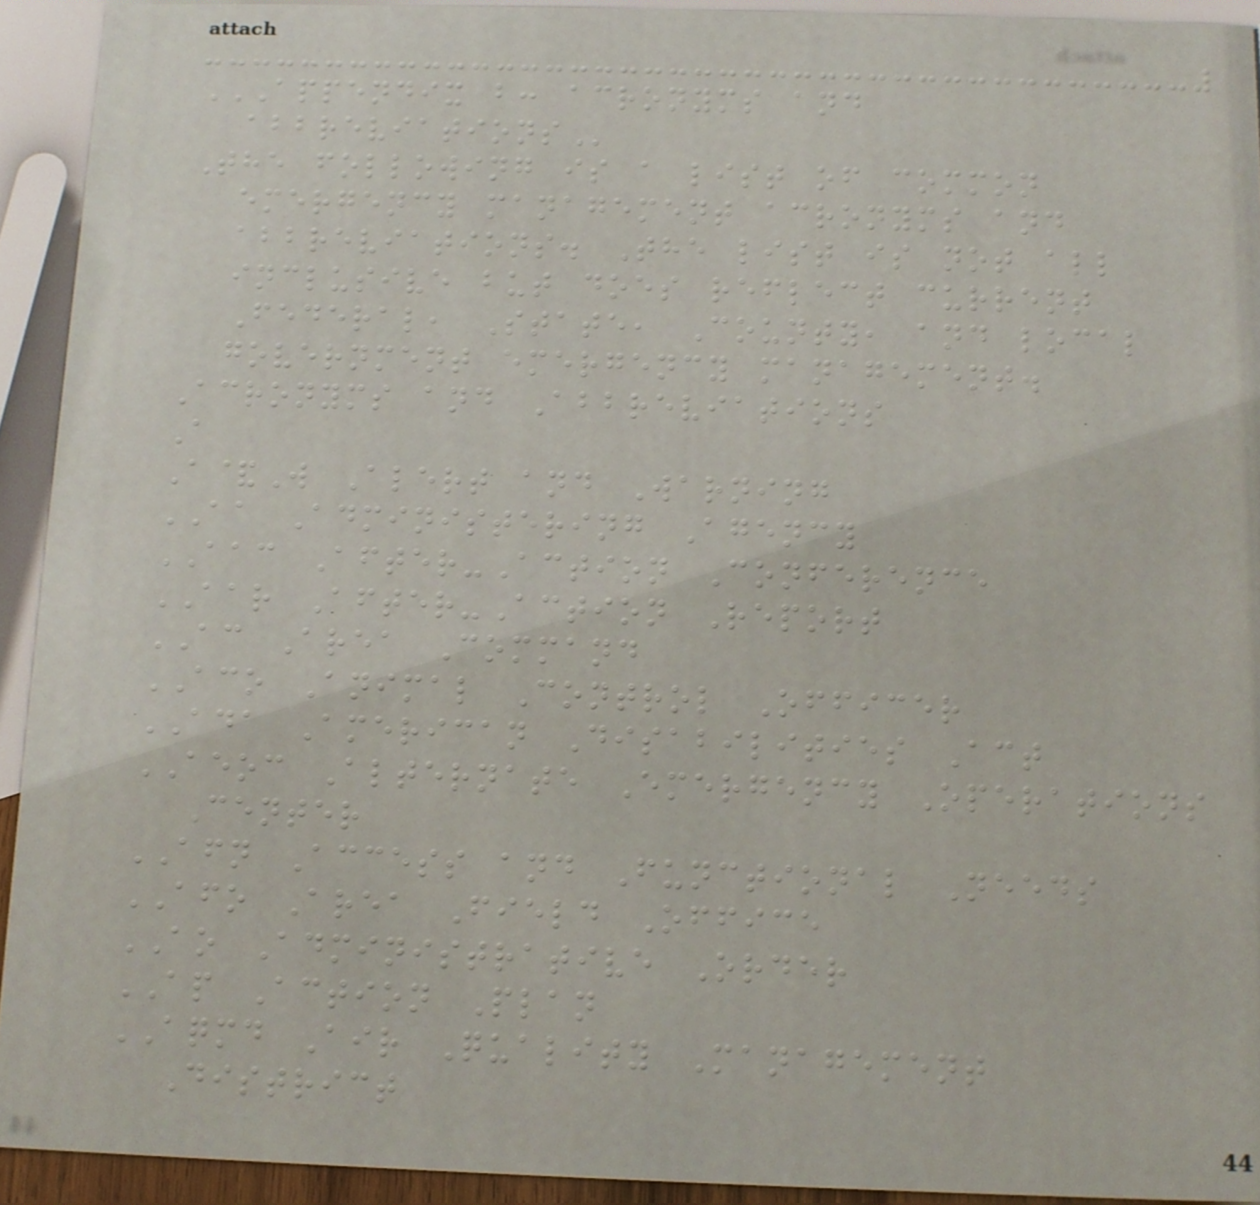APPENDIX B: ACRONYMS AND
ABBREVIATIONS
The following is a list of common
emergency management acronyms and
abbreviations. The list is not all
inclusive but does reflect current
Federal, State, County, and local
government emergency management.
Acronyms and Abbreviations
A
A&W Alert and Warning
AA Administering Agency
AAC After-Action Conference
AAR After-Action Report
AC Area Command
ACO Animal Control Officer
ADA American Disabilities Act
AEOC Alternate Emergency Operations
Center
AFN Access and Functional Needs
AFO Area Field Office
AO Administrative Order
AP Action Plan
AQMD Air Quality Management
District
